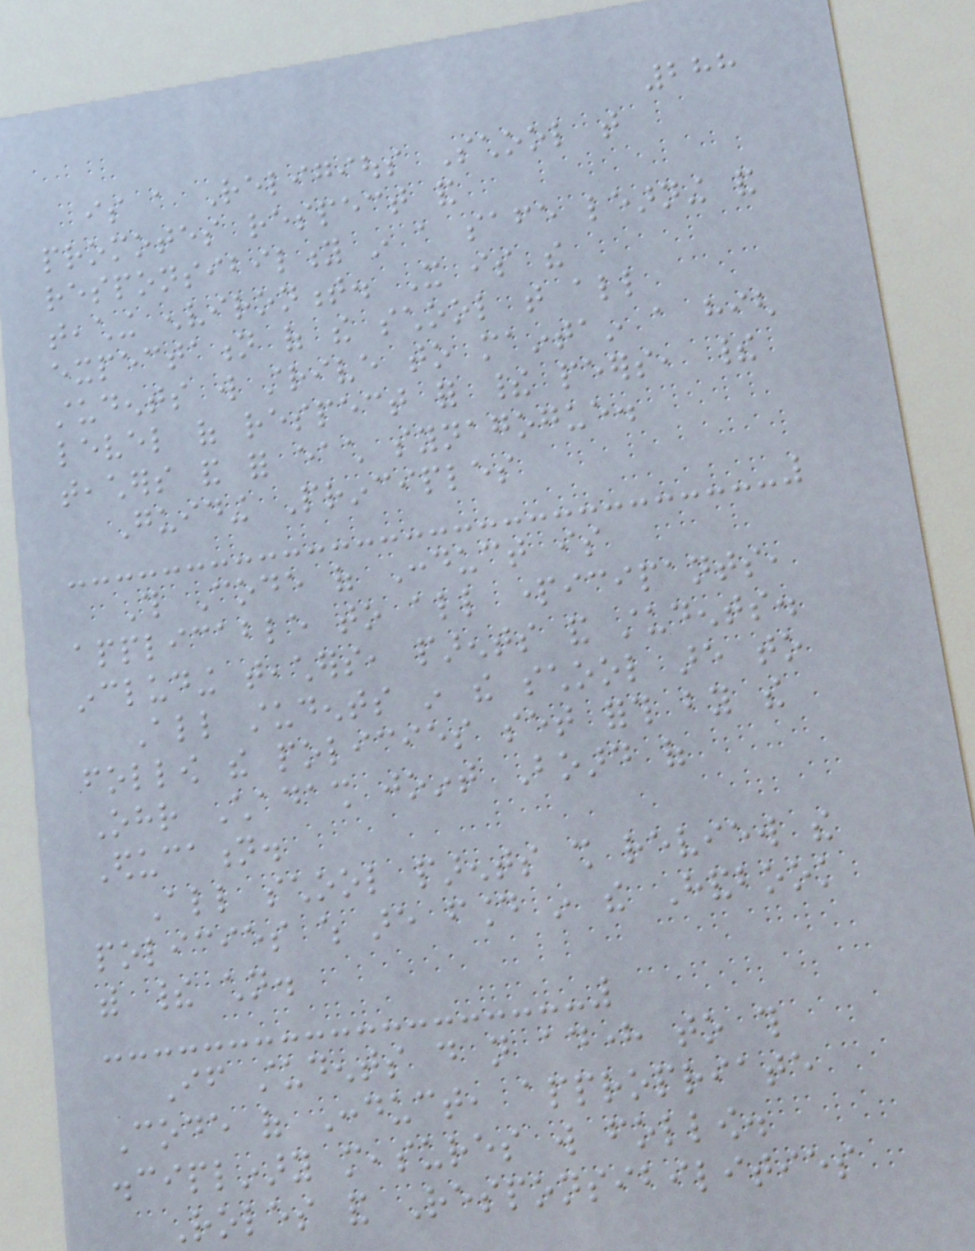288
is a Religious School that
promotes respect and
responsibility in a safe learning and
teaching environment. It is the
expectation of the school that all
students will strive to maintain a high
level of respect for their peers, their
teachers and for each synagogue.
Guiding Principles
This Code of Conduct is
applicable to all participants,
including teachers, parents and students.
All students in the school are to
follow the policies set forth by the
Ohr Chadash joint Board of
Education.
All school parents shall review the
policies which are found in the Handbook
with their children.
If students do not adhere to this
Code of Conduct, appropriate
disciplinary measures will follow.
Roles and Responsibilities
